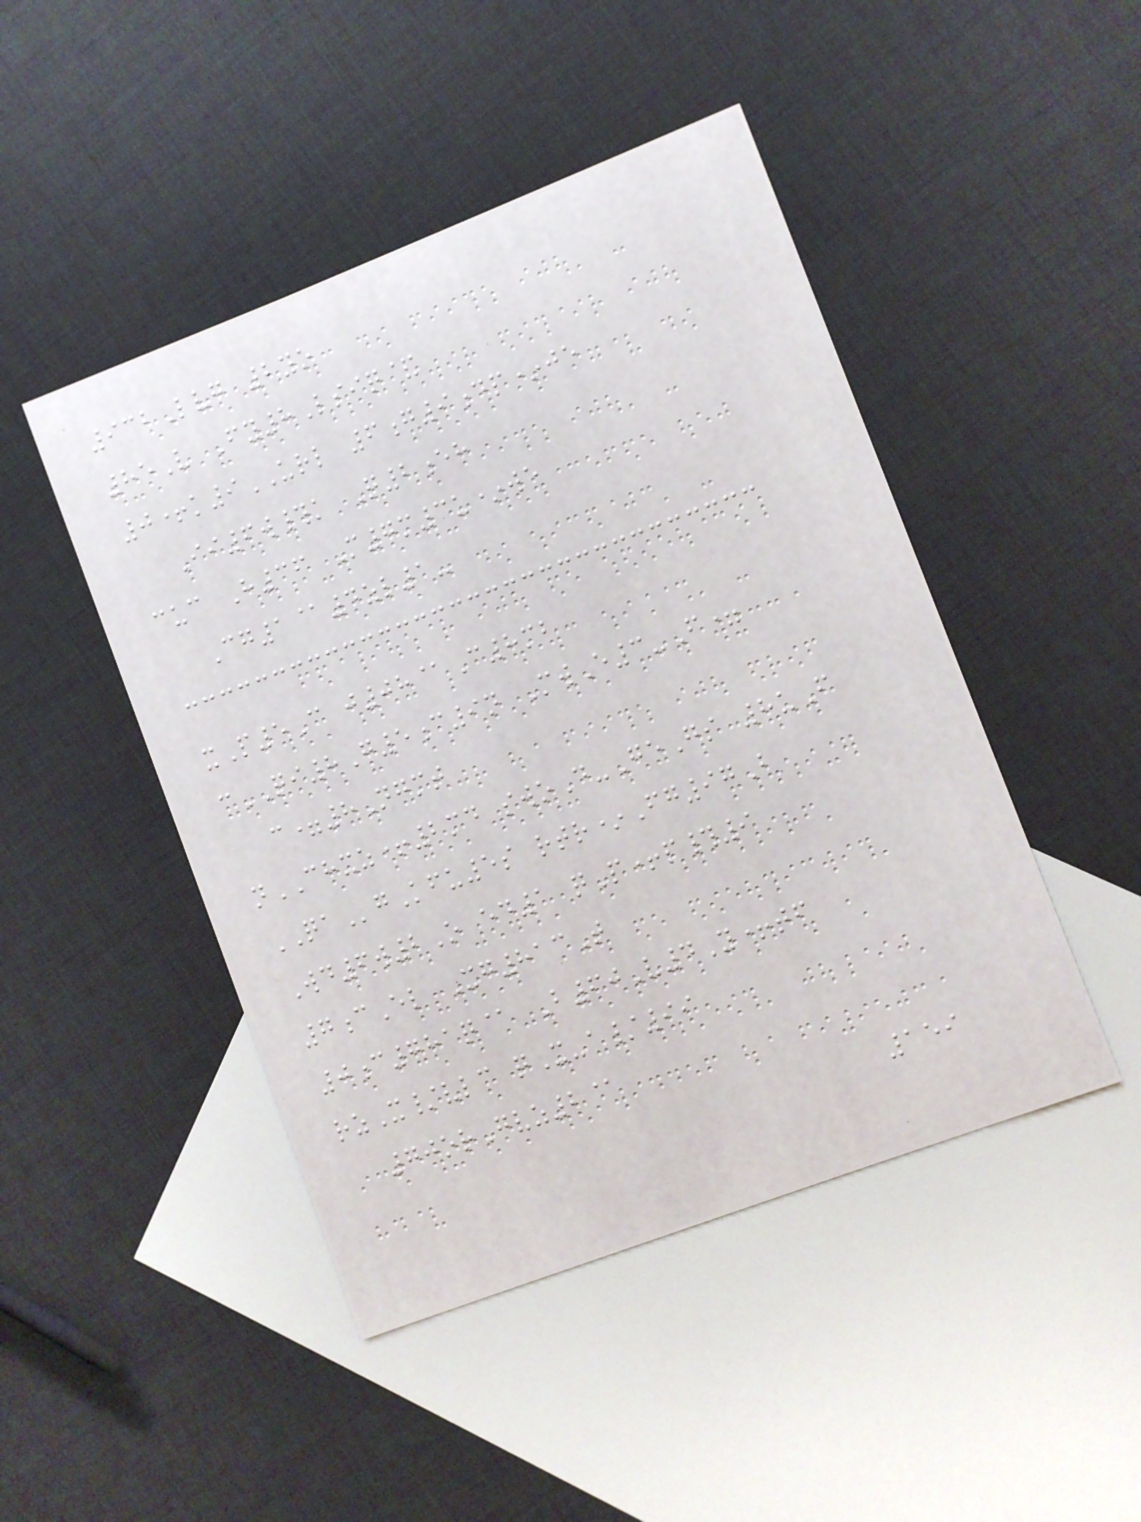932Lvg 2yo
85V Fy8Lsiq&
0+k9URL 6g9dp*je
Ii6w#k Q2eh
cuc H36 M7m3u*we
Cg1@4zl1-
xP5C j08@C8mb
cQI8G5c9n MwE3-F=
c=8Ngmt
nCHXZ+2md swoD-GeGs 8uF
QAgKfu5s rtr*Fg97B
Wd6w2O ed1 qP+p#9
7cEl Xg813T
0c781q@ B60V4Y+tf
rzX/vlc qX-a/99
70orGvz2@
159
